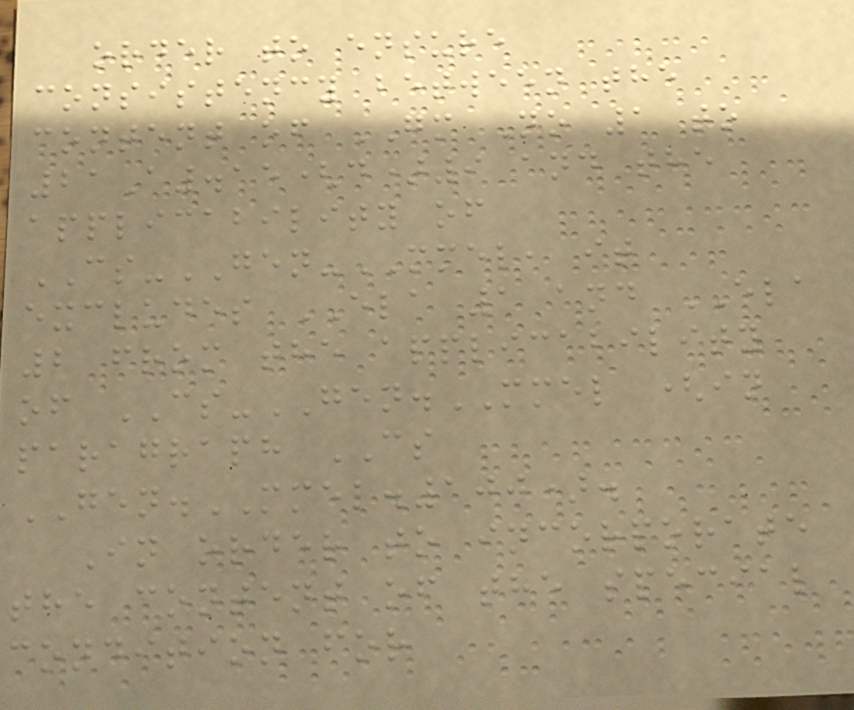order to ensure
consistency between the
content of GM No 1 to
21A.15(d)9 and the
applicability of
CS-GEN-MMEL, it
excludes ELA 1 and ELA
2 from the applicability
of CS-GEN.MMEL (in
paragraph CS
GEN.MMEL.100).
In order to incorporate
the content of the special
condition for
